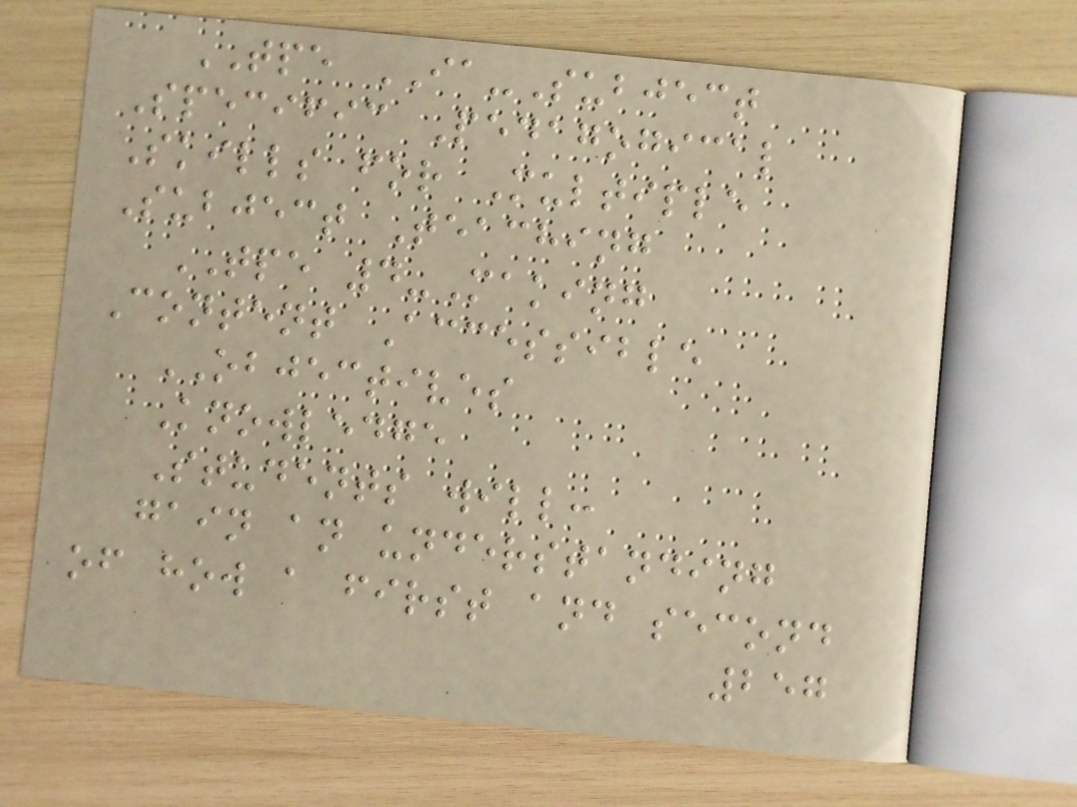TPE IA-Subject
Specific Pedagogical
Skills for Multiple
Subject Teaching
TPE 4-Making
Content Accessible
OBJECTIVES
Knowledge
Students will:
gain an understanding
of how a first and second
257
